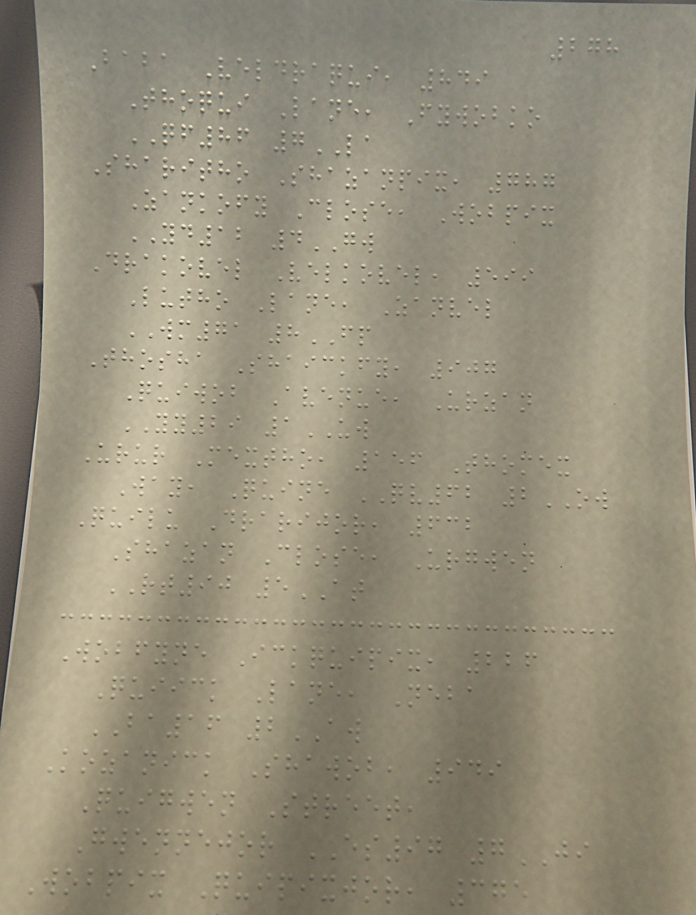278
Baba Veldraqui, 849
Thoqui Lane, Fywobko
QF86 7LA
Sharitho Shazanpix, 787
Zankofy Close, Wobpix
YD12 4GW
Drakovel Velkovel, 599
Lutho Lane, Zanvel
WM71 8FP
Thosha Shaickfy, 907
Quiwob Avenue, Urzan
YY29 1UW
Urur Mextho, 156 Thomex
Way, Quine QV62 2OW
Quilu Drarijor, 632
Shazan Close, Urgwen
RT90 5AT
Wobfyne Ickquipix, 226
Quiick Lane, Neba
BA16 2AW
Kozanick Shawob, 949
Quigwen Street,
Gwennejor ES97 7JI
Wobpix Quipixjor, 375
